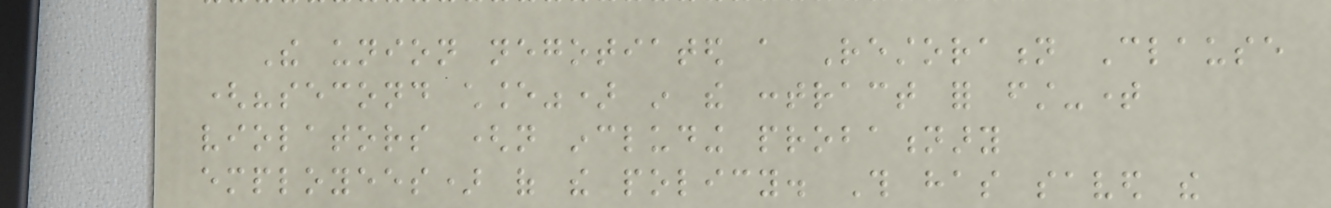The union negotiated a Restoration Clause
("second chance") in the contract for first-time
violators (not including probationary
employees) of the policy. This has saved the
